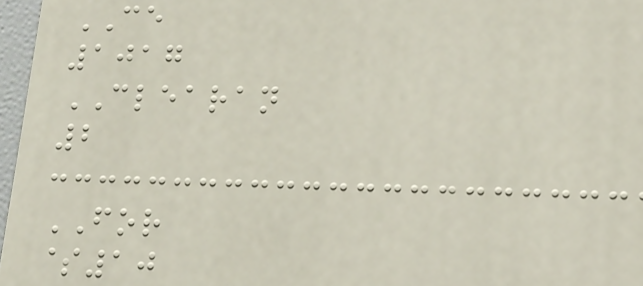CE
1017
CLEARAN
2
FOR
$10
